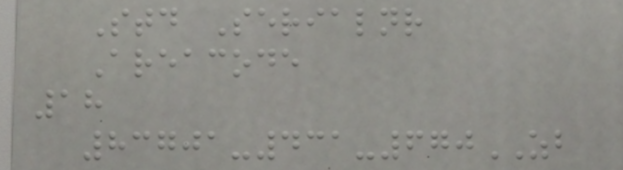Std Serialnr
Areacode
18
83701-431-670ZB
